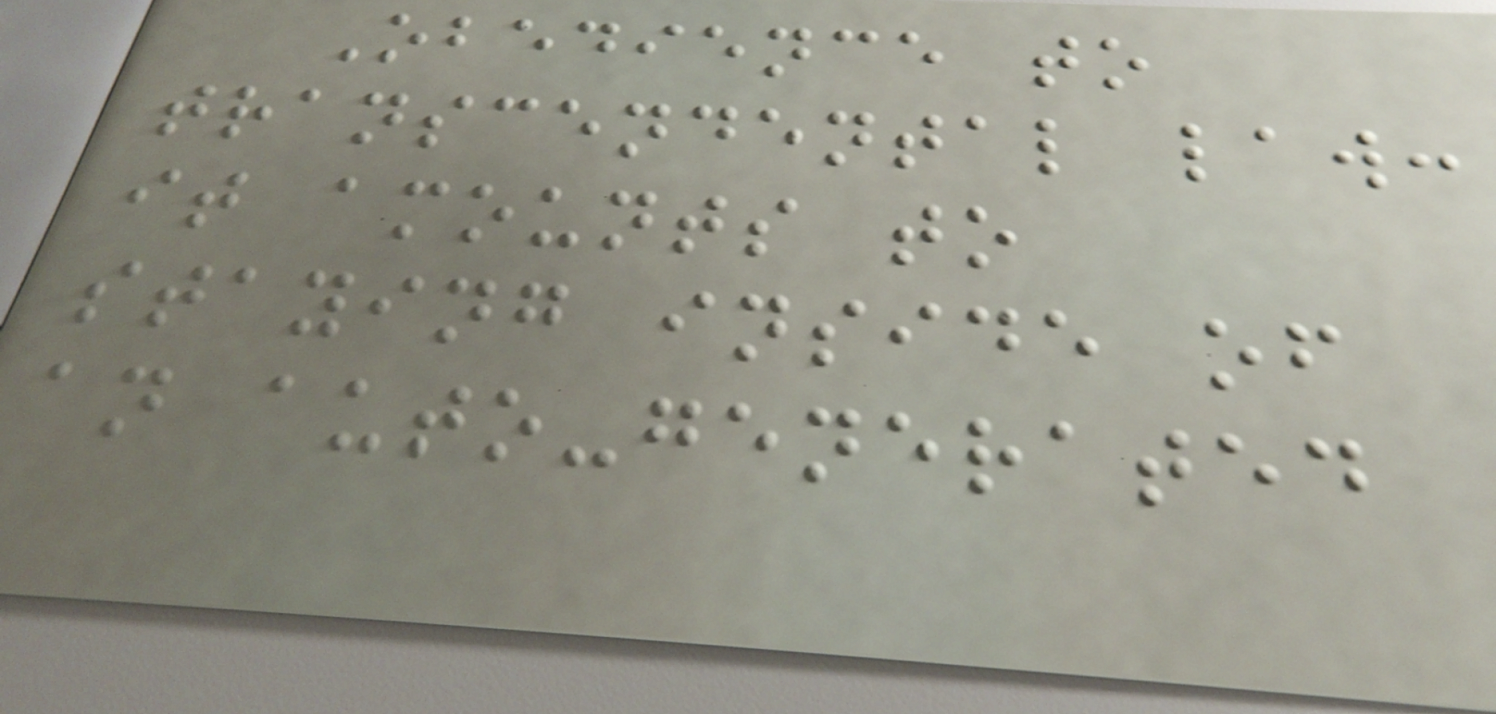Obedience to
transcendental law:
it amounts to
staying inside of
an auto-generated
